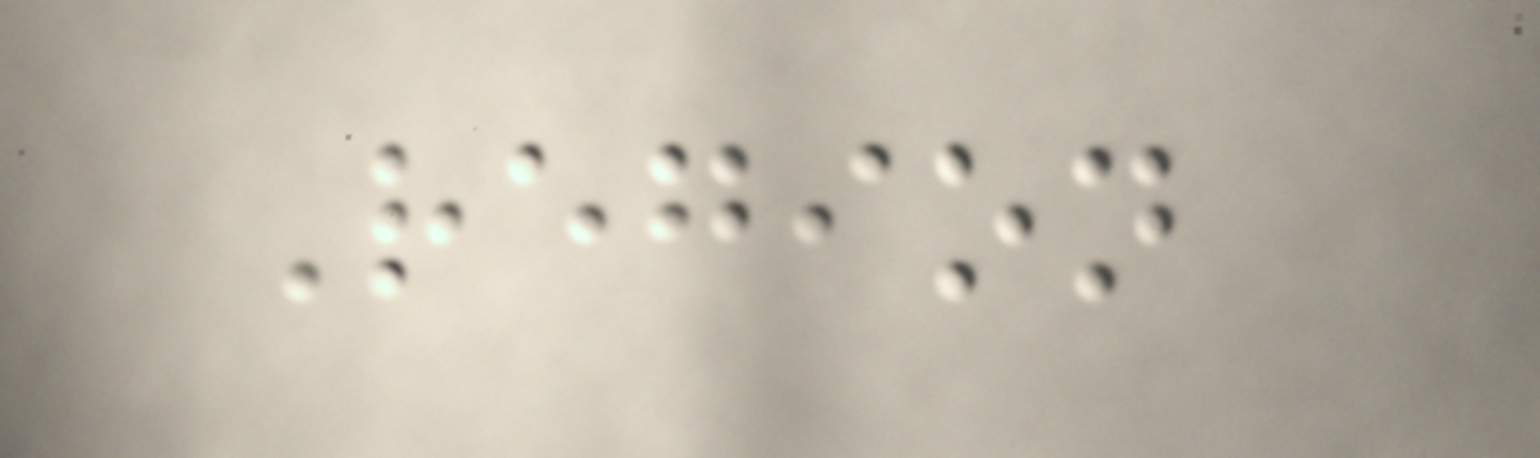Region
